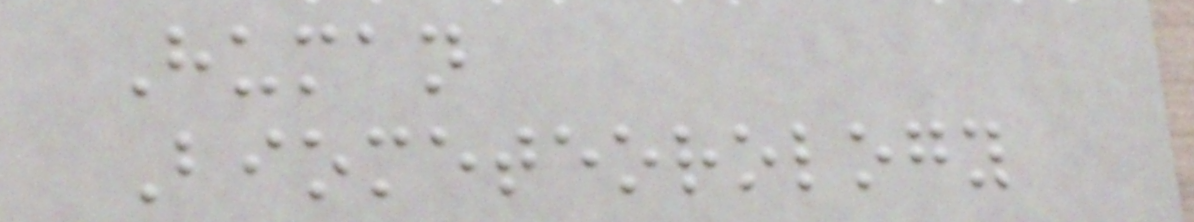Human
Biometeorology
